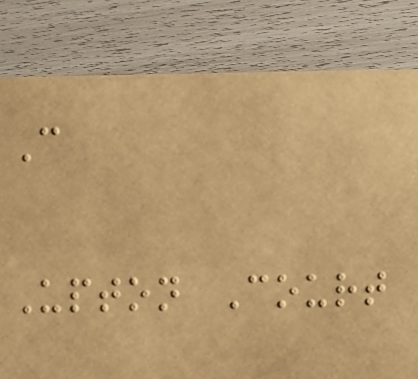C
Upton Court
